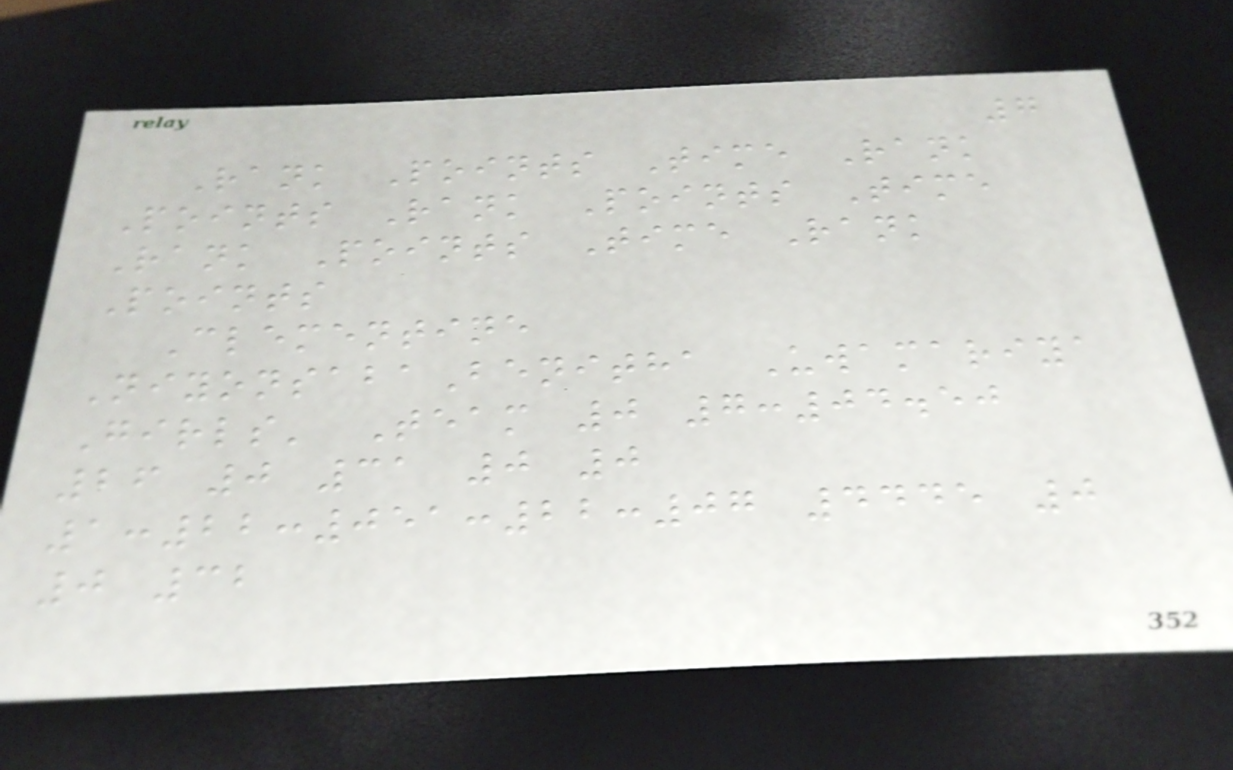7
Rank Points Time Rank
Points Rank Points Time
Rank Points Time Rank
Points
Clementine
NiyonsabaBenitha Uwamariya
Girls' Team 0 7:04.50
26 0 31 0 0
1:22:051:22:07 4445 0
0 32
